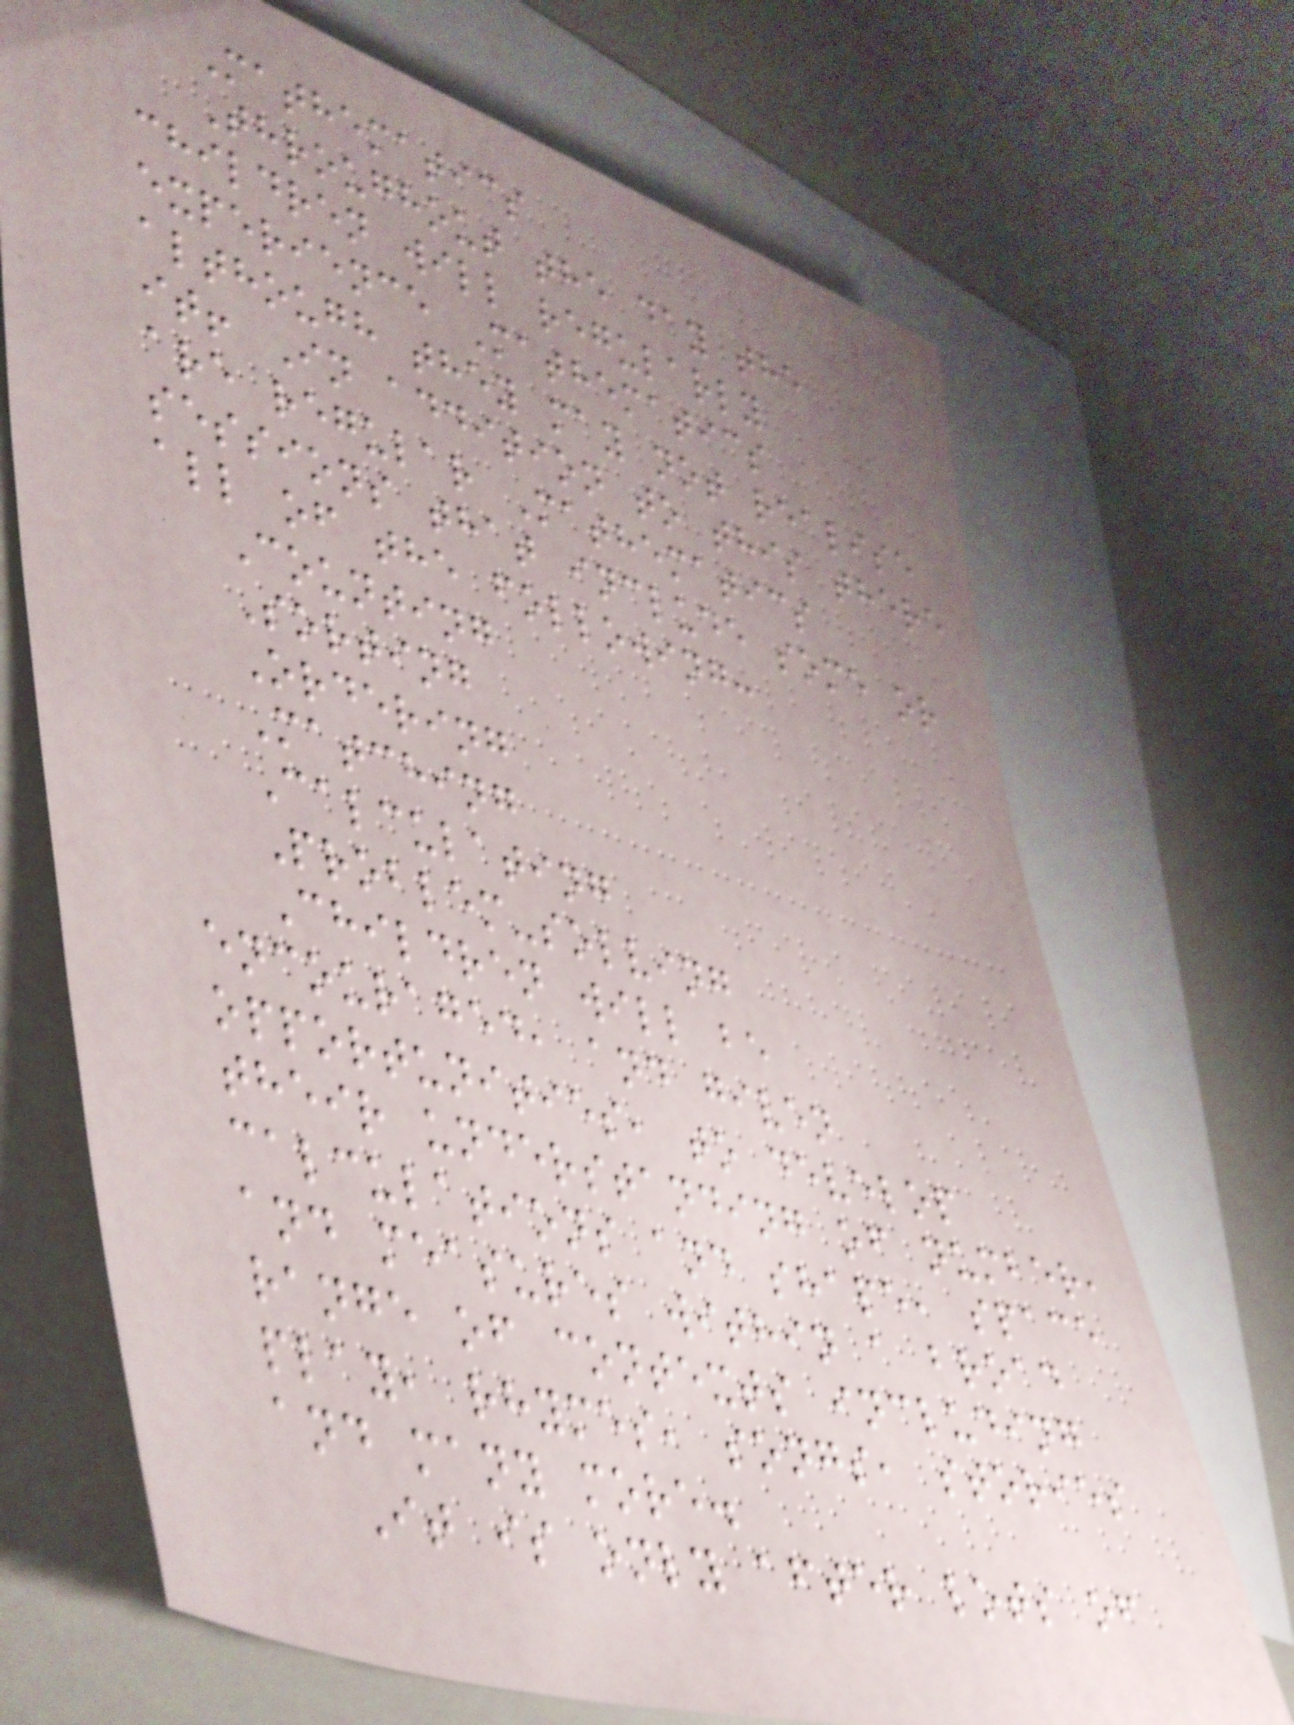Mathematics
Throughout the day the
children will regularly
experience Mathematics
although they may not realise
it! In addition to this there
are regular Mathematics
sessions that include some or
all of the following:
Counting
Sorting
Ordering
Matching
Calculating
Problem-solving
Children will be
encouraged, and given
opportunities, to develop
their understanding of number,
calculations and shape, space
and measures within a broad
range of contexts including
play, rhymes, songs, stories
and many more.
It is only after lots of
